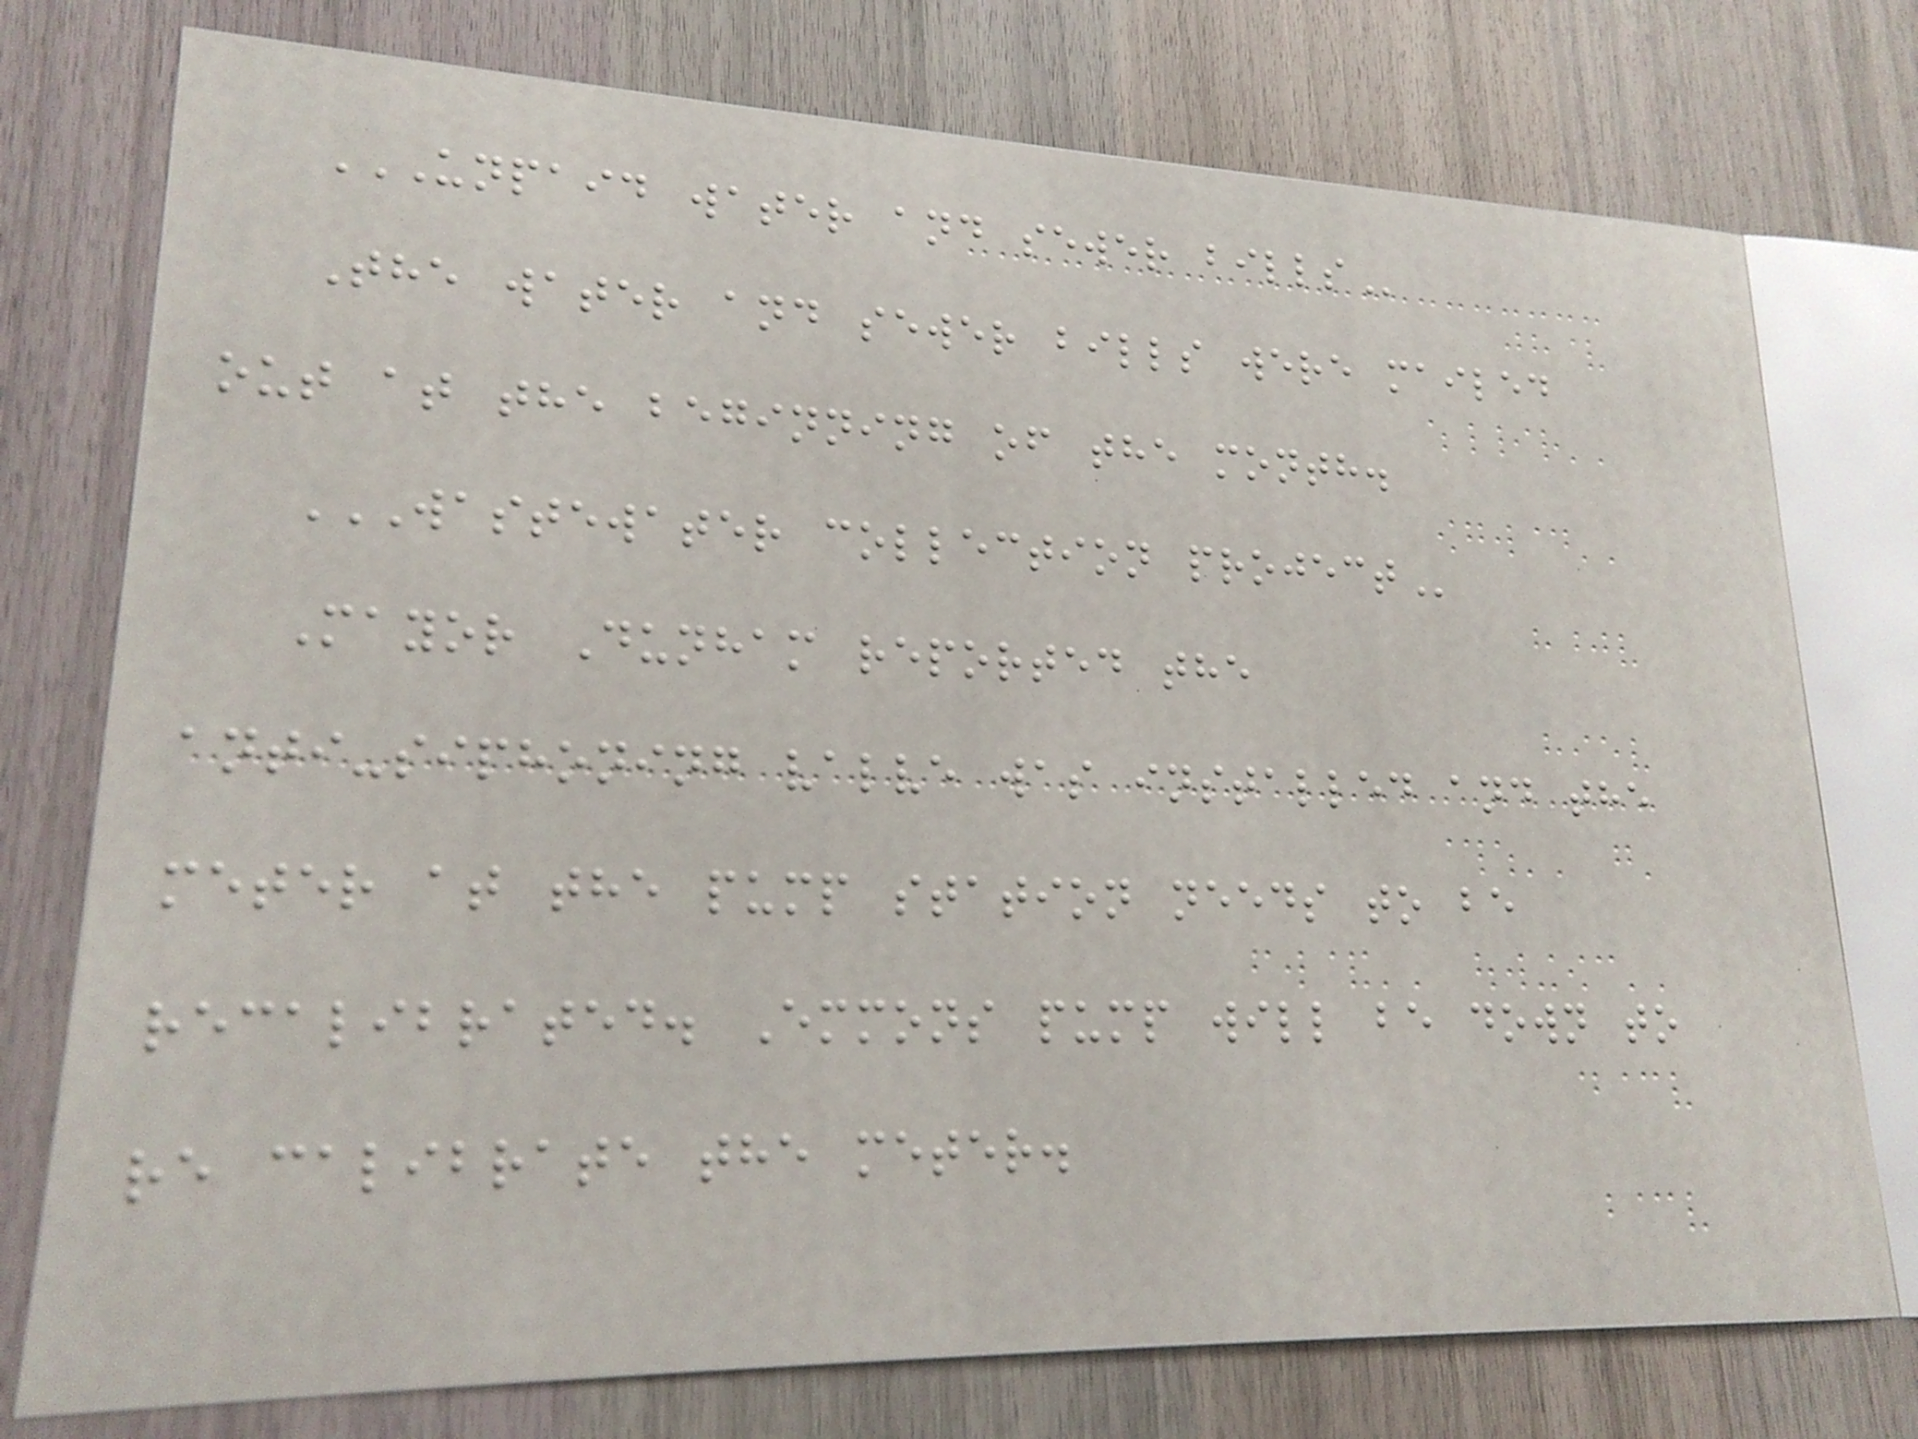UNPAID WATER AND SEWER BILLS
The water and sewer bills were mailed
out at the beginning of the month.
WASTEWATER COLLECTION PROJECT
Mayor Dunham reported the
anti-siphoning valve was installed and the
meter at the pump station needs to be
recalibrated. Emmons pump will be down to
re calibrate the meter.
